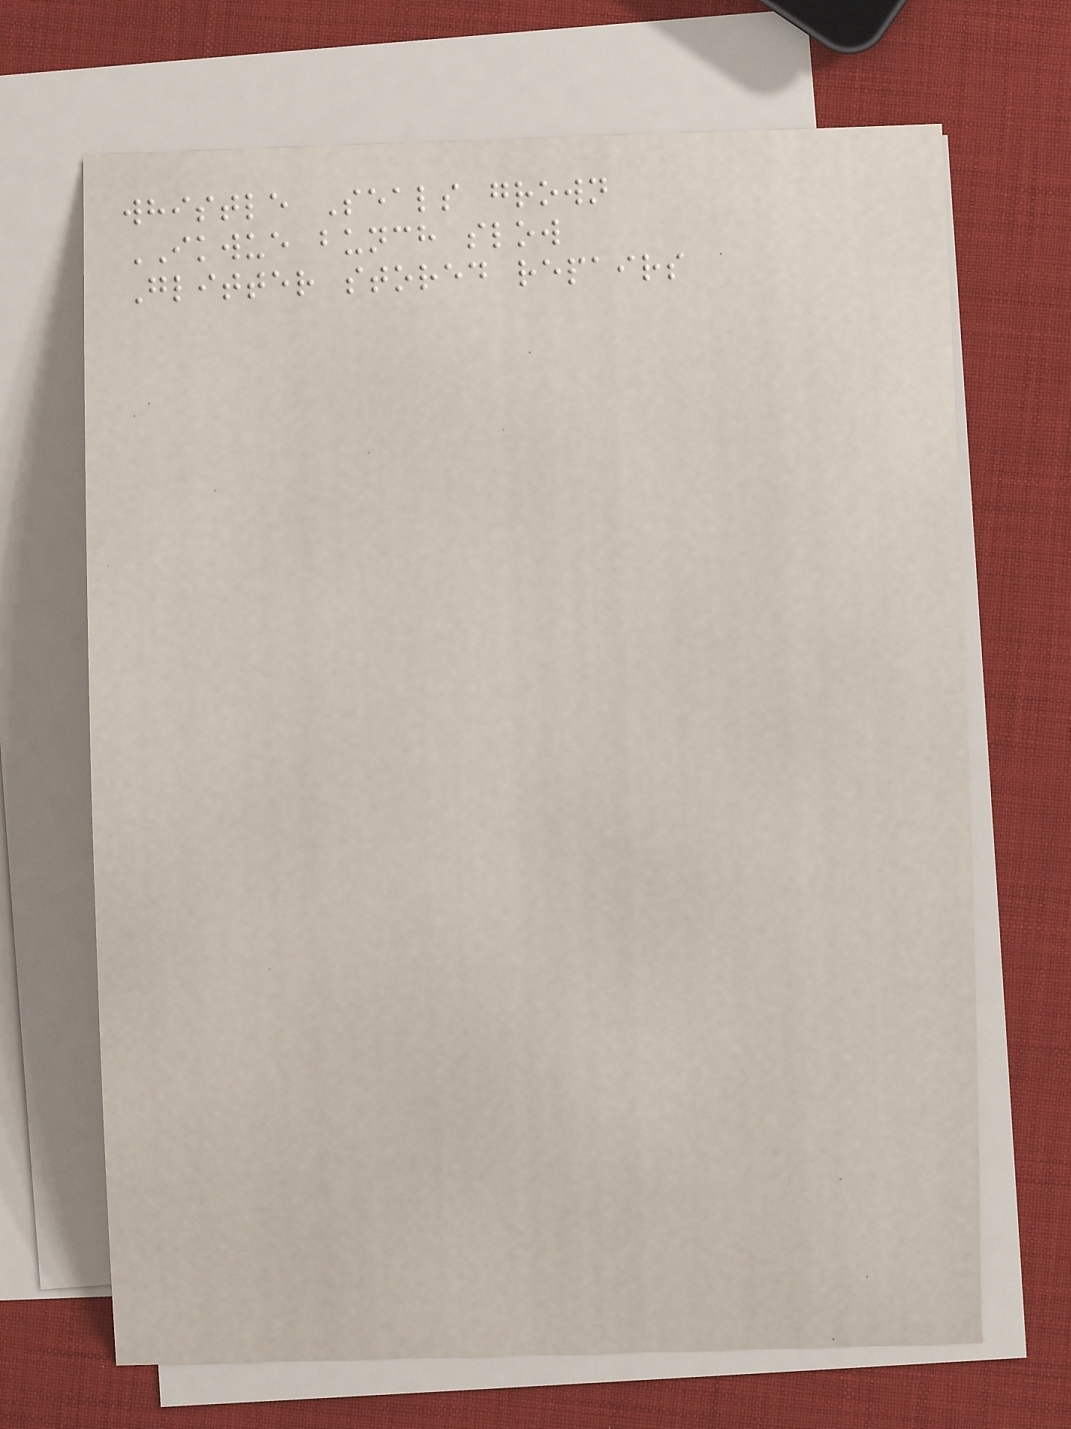whistle Seals grown
IKWUE bunch slow
Glitter stored repairs
